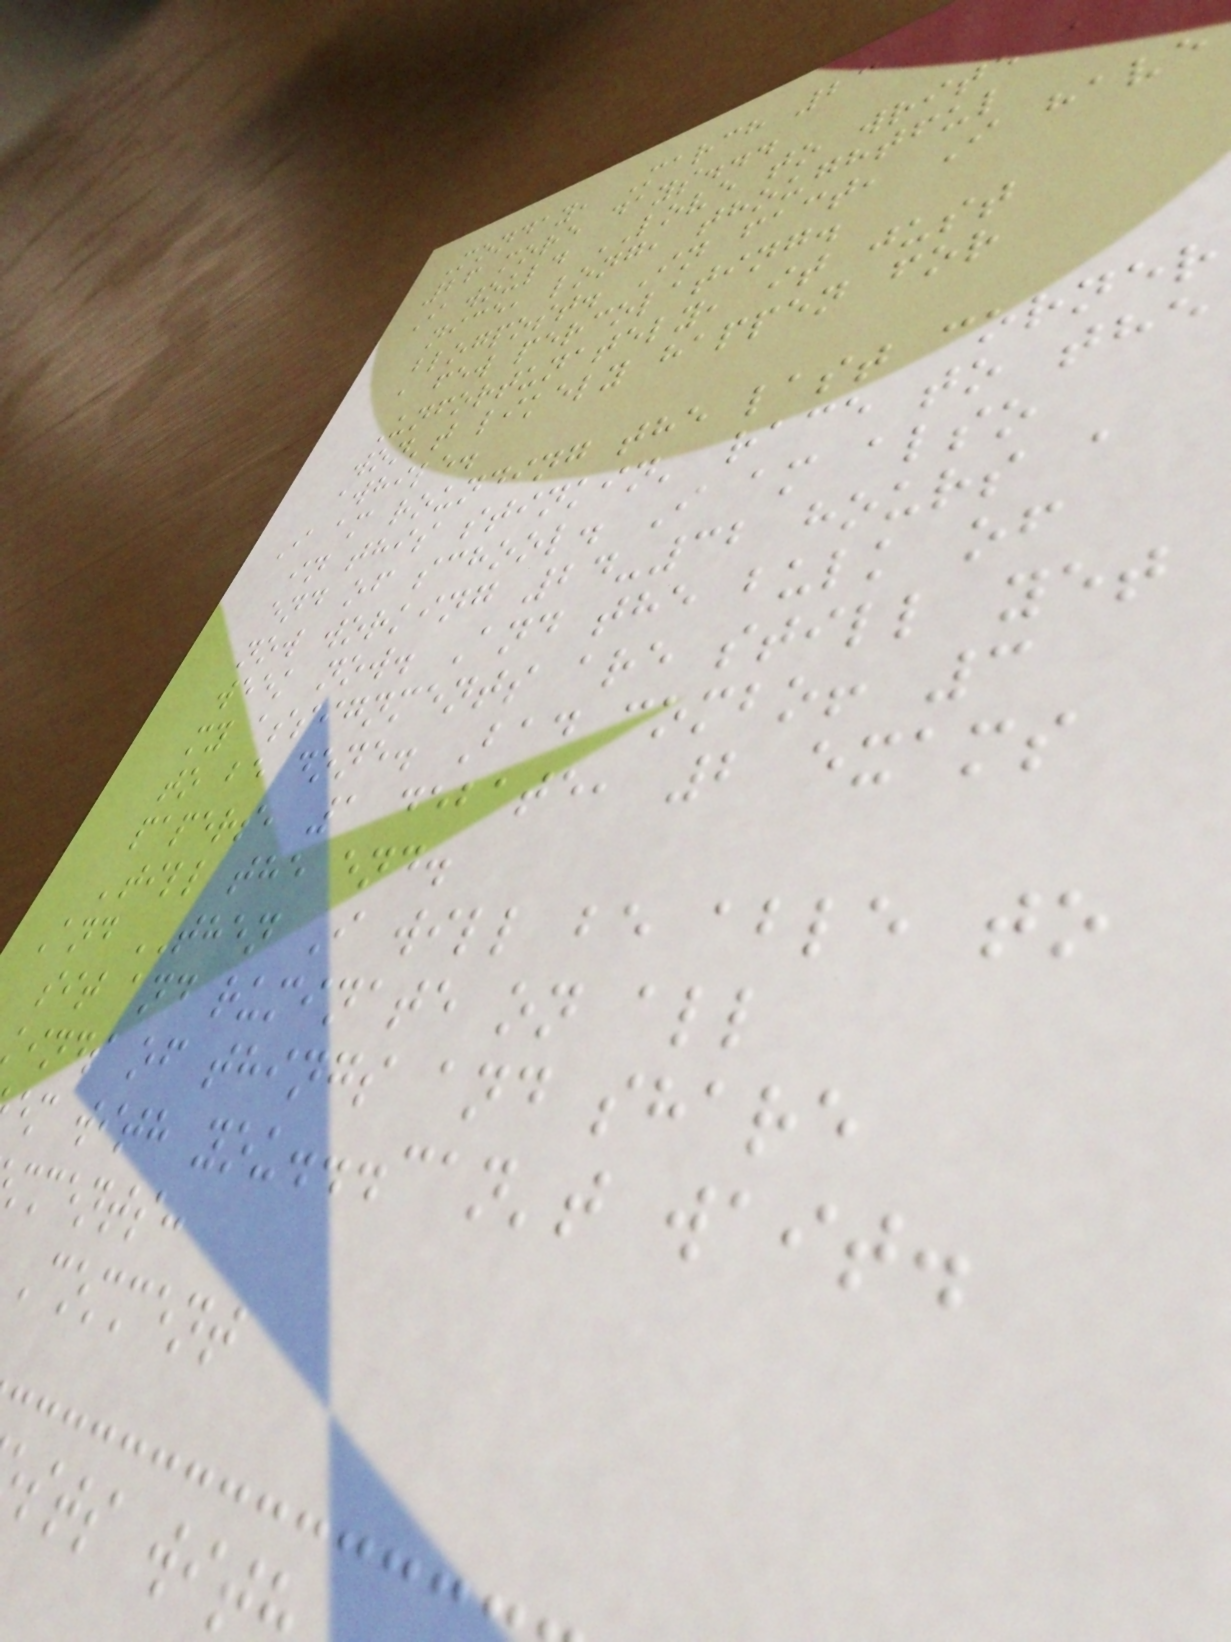Monday, March 23
26 more days...
I would LOVE to write a
nice, long, thoughtful
blogpost. In fact, I have
a few percolating.
Unfortunately, it just
won't likely happen for
awhile.
I am rounding the last corner
in this stinkin' race to the
end of school. I am also
now working 24-32 hours a
week now. And the bulk of
my assignments are still yet
to be done. Bad combo! 3
papers, 1 debate, 2 exams
'till the end.
And THEN I will be able to
sit and ruminate on all
kinds of things and share
em with you...can't wait.
mments:
Comment
sts wit
